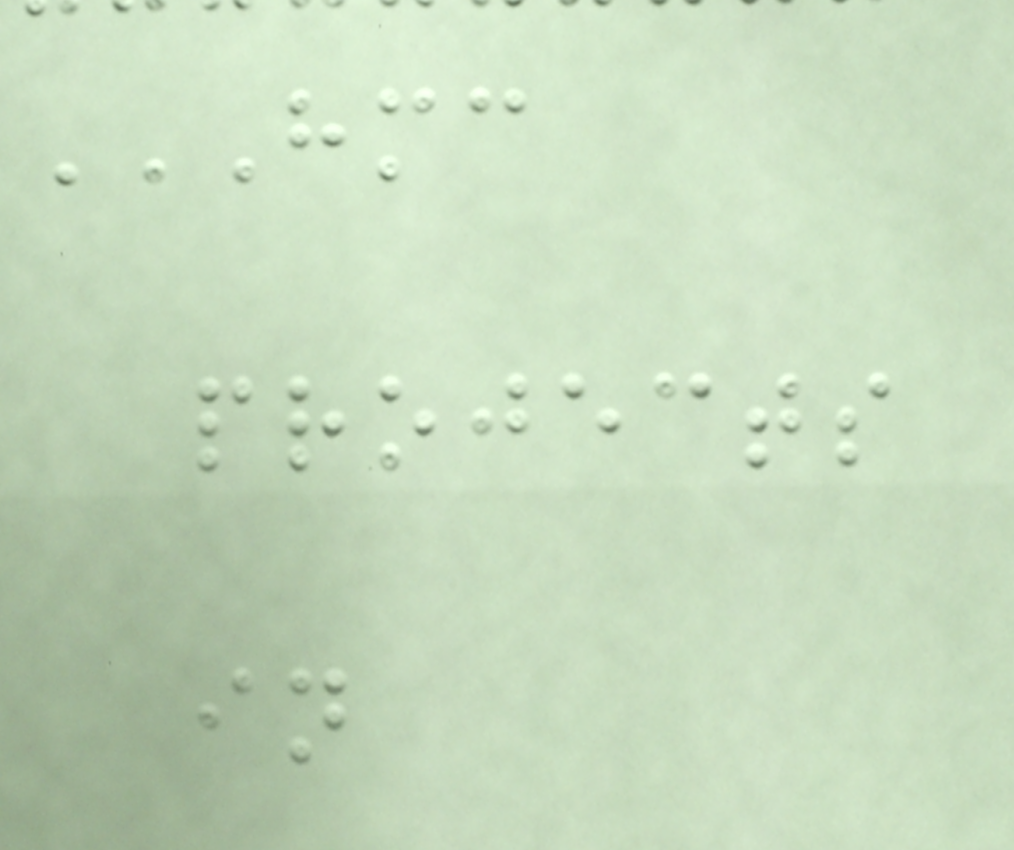HMC
PROJECTS
IN
